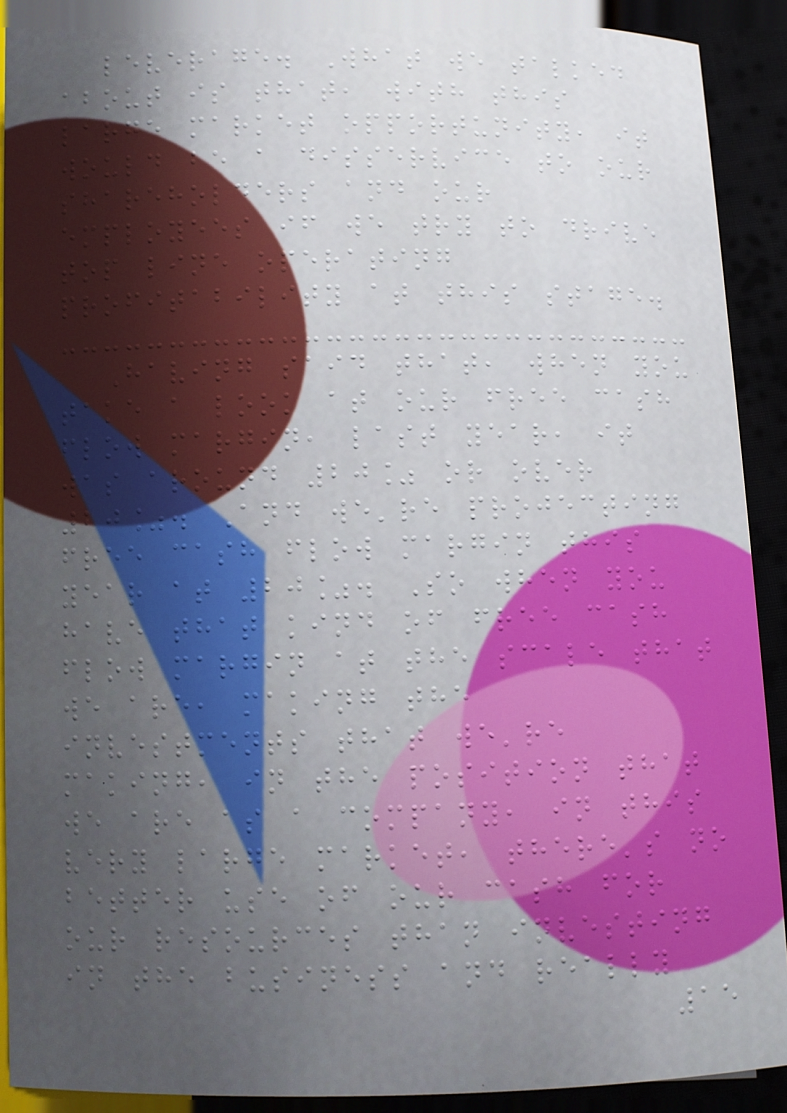leverage. What we talked
about is that, with this
large market opportunity, it
would be a disservice to our
shareholders and our
employees if we try to drive
top line operating
profitability at this stage.
Having said that, when you
take a look at our free cash
flow margin, last year, it
was around 20% or over
20%. And we're projecting
free cash flow margin this
year at 20%. So when you
have that kind of free cash
flow margin at the scale that
we are, making the
investments that we're
making, in the position that
we are as a company, in this
very large market, there's no
better use of our cash for
our resources than investing
in the business and really
15
